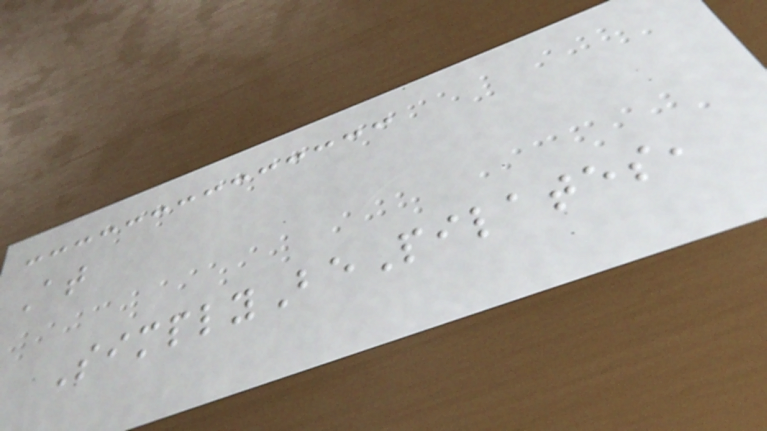At
SimplyBePilates,
